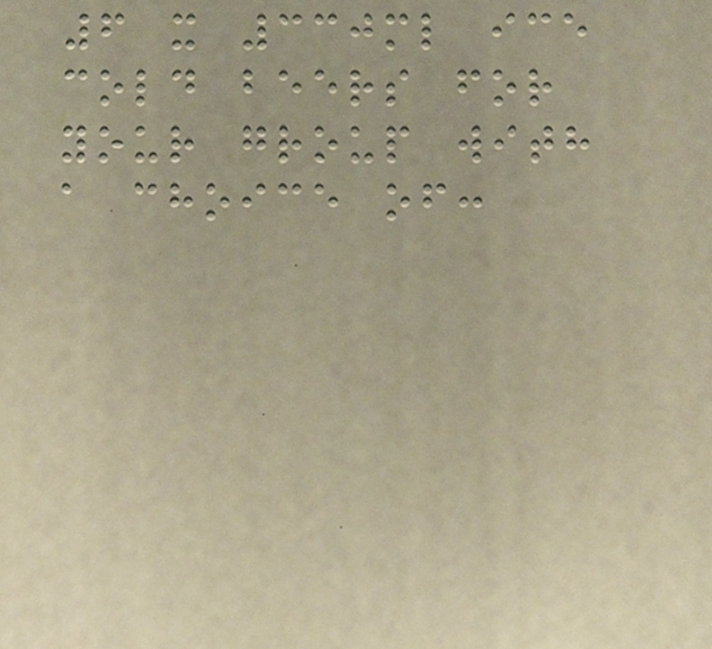6 x 330ml ice
cold beers for
your group with
a choice of:
